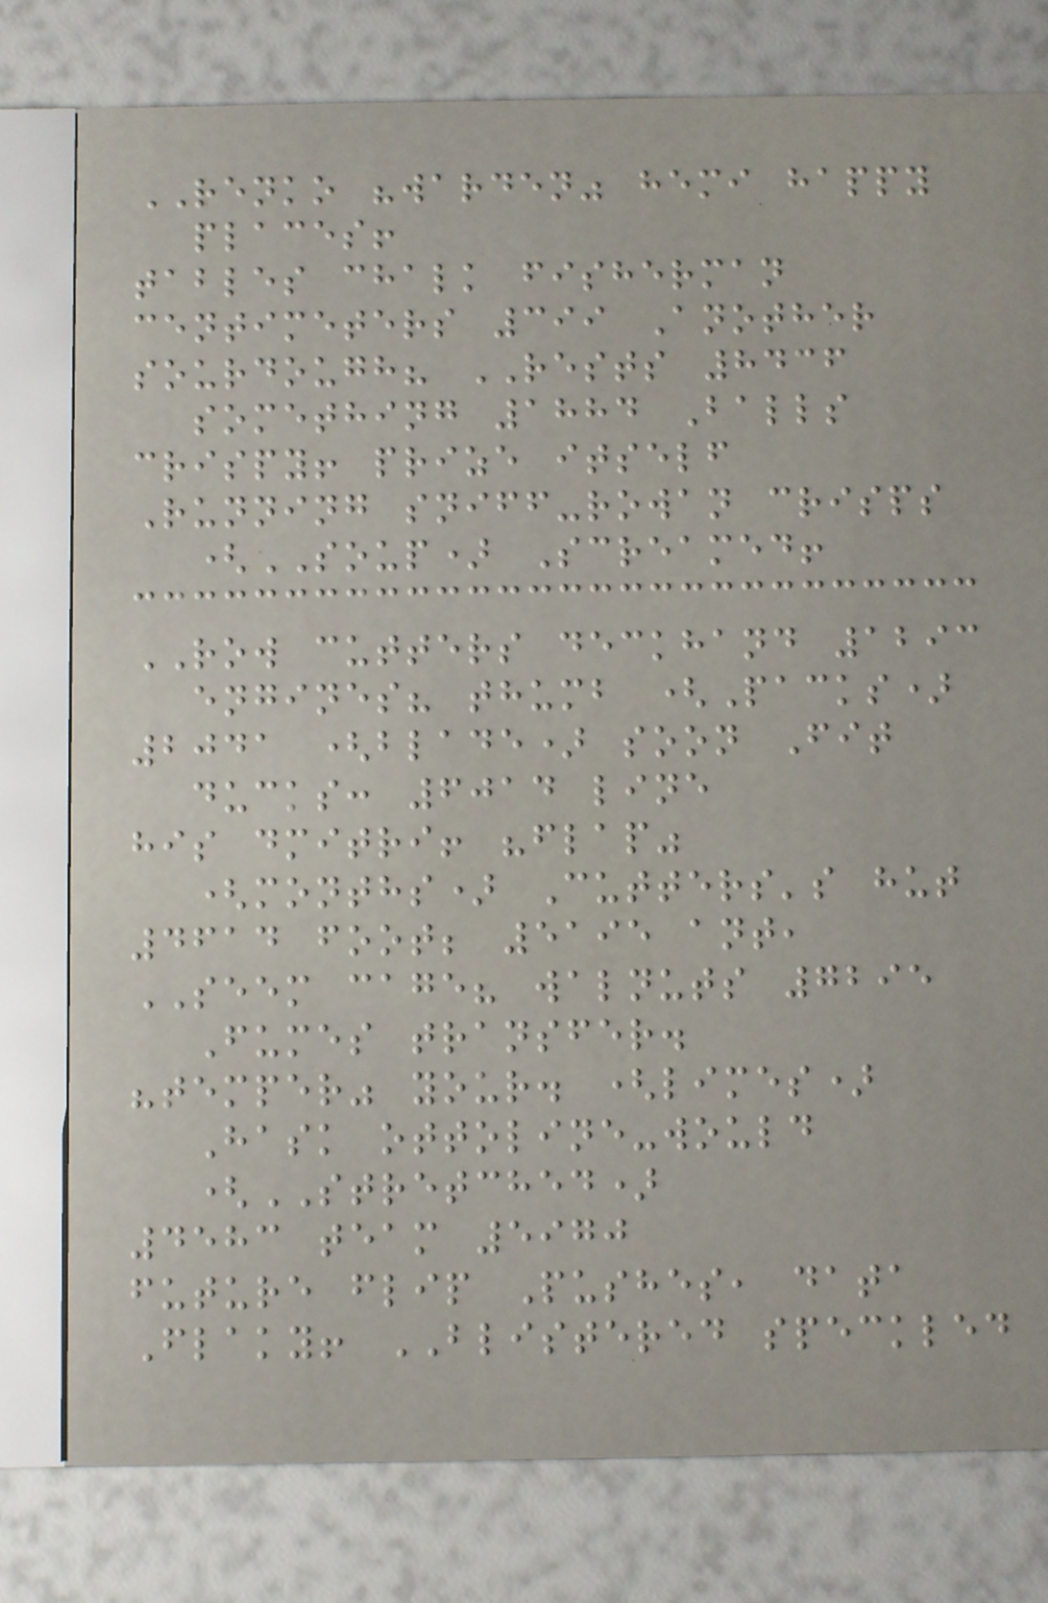RENKO "warden" hemi happy
places!
tables chalk fisherman
centimeters 399 Another
sourdough? RESTS 8436
something 1884 Balls
crispy! prize itself
Running sniff-rowan crisps
(SOUP) Screamed!
ROW cutters deckhand 1293
engines? thumb (Packs)
2041 (blade) soon Fit
ducks: 6014 line
his dmitri! "flap"
(months) Cutters's hut
4614 foot; 5195 ant,
SEEM cage? walnuts 7295
Fumes transfer.
"temper" your. (limes)
Hask ottoline-would
(STRETCHED)
4583 team 5970
future flip Pushes, data
Flaky! BLISTERED speckled
